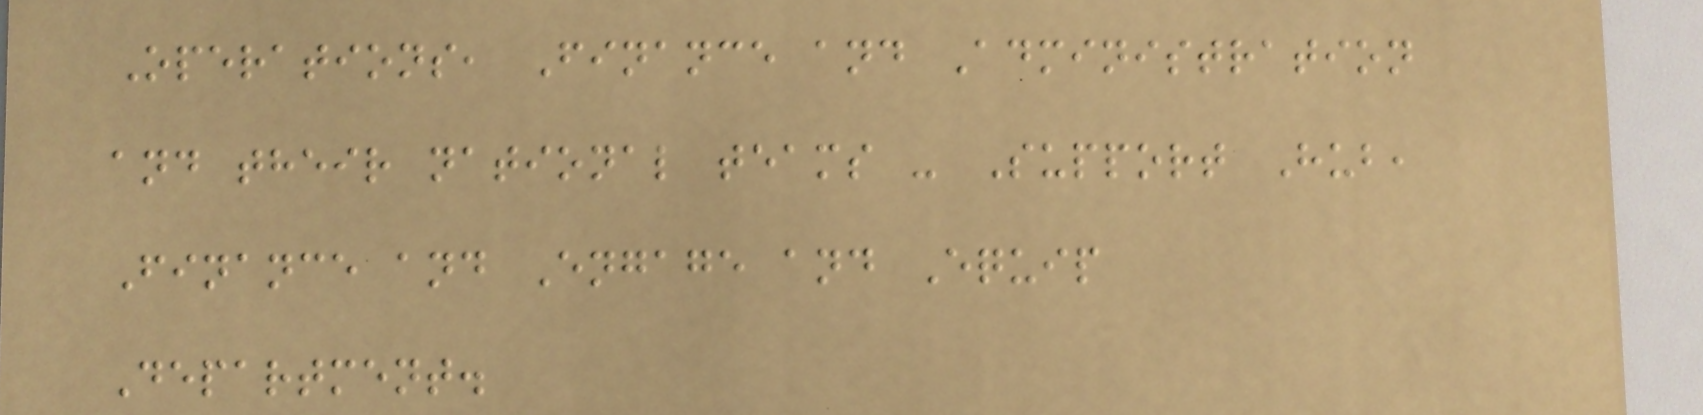Operations, Finance and Administration
and their national teams - Support Hub,
Finance and Engage and Equip
Department.
